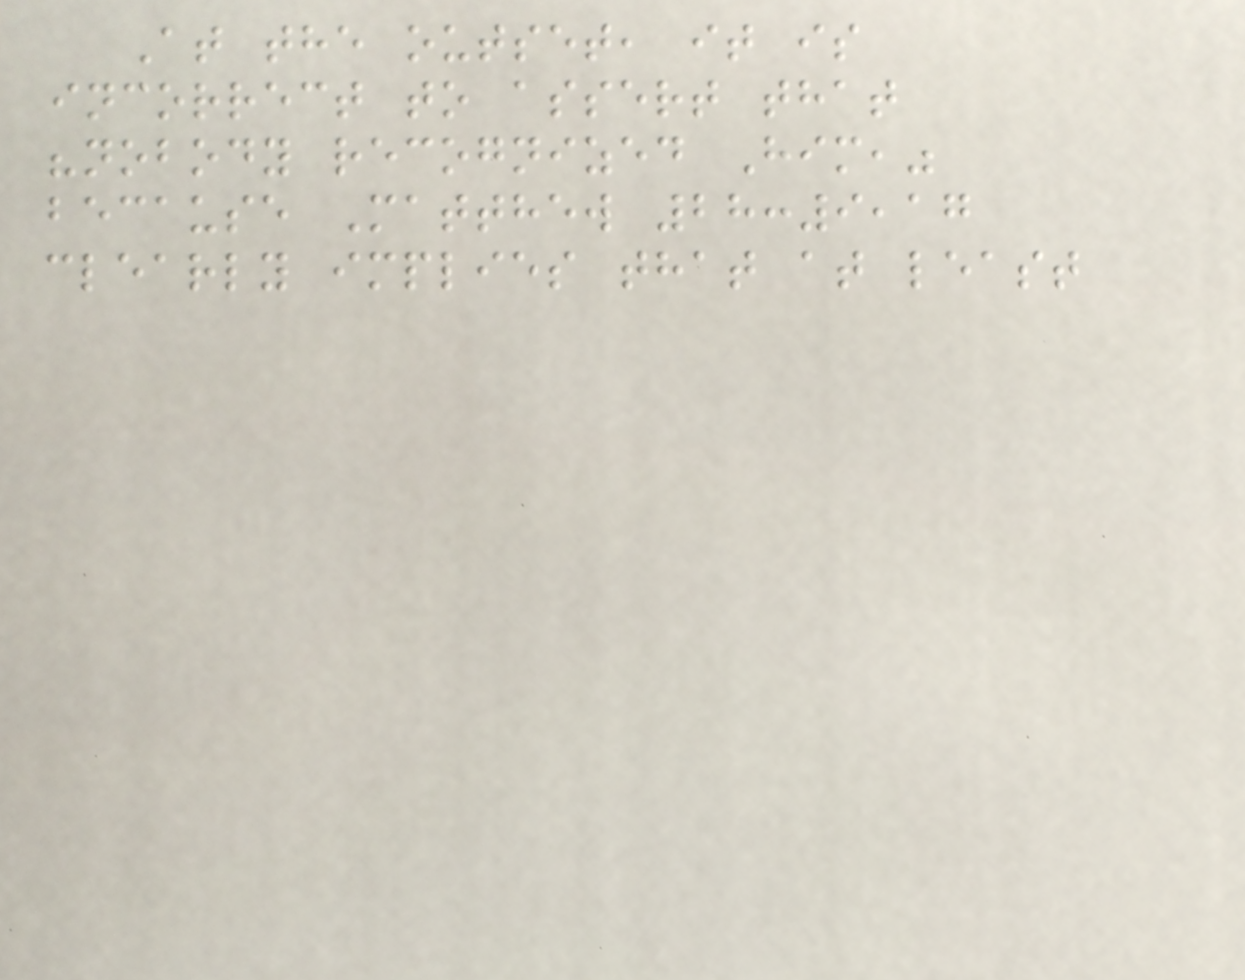At the outset, it is
incorrect to assert that
"nobody recognized Him,"
because Matthew 28:9,17
clearly implies that at least
